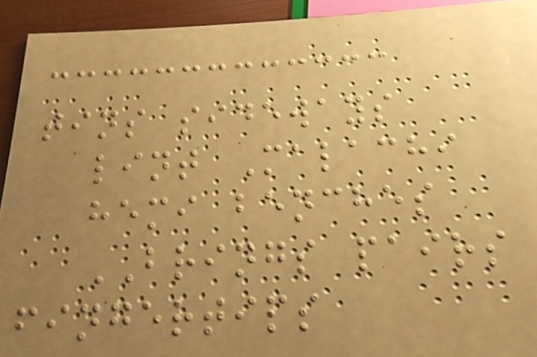tins sideways
lint Malachi
hemi benches
BRINGS pairs
fingertips
